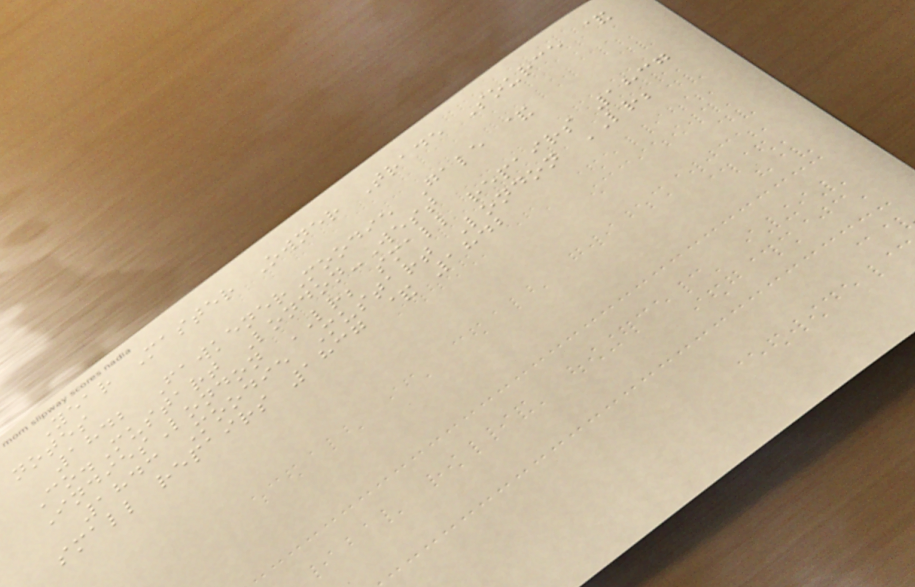Year Master Owner Trade Source &
notes
1842 FawkenerMoodie Gale &
Co.Mustart London-West
IndiesLondon LR; small repairs 1837
1843 Moodie Mustart London LR;
small repairs 1837 & 1842
